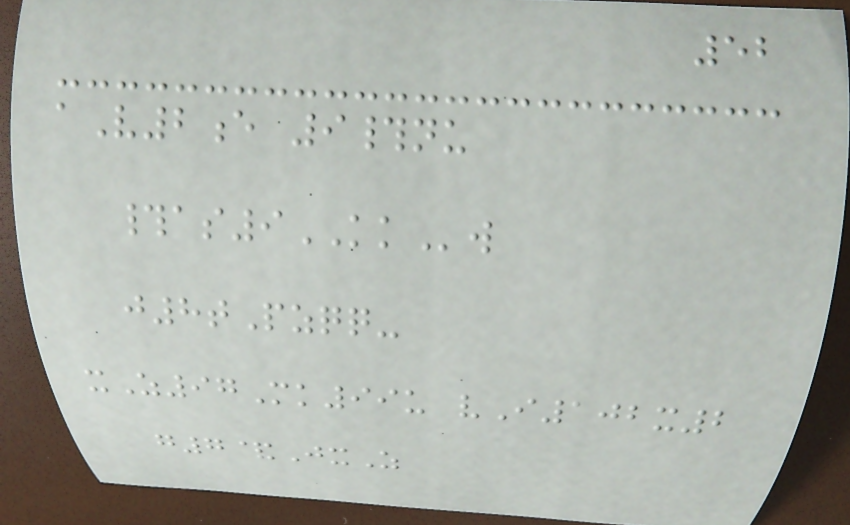52
aV2e 9#nu
#as9KKw
j8tPzqq-
xZ97Mk99u vI102x2
g7&JxZ
